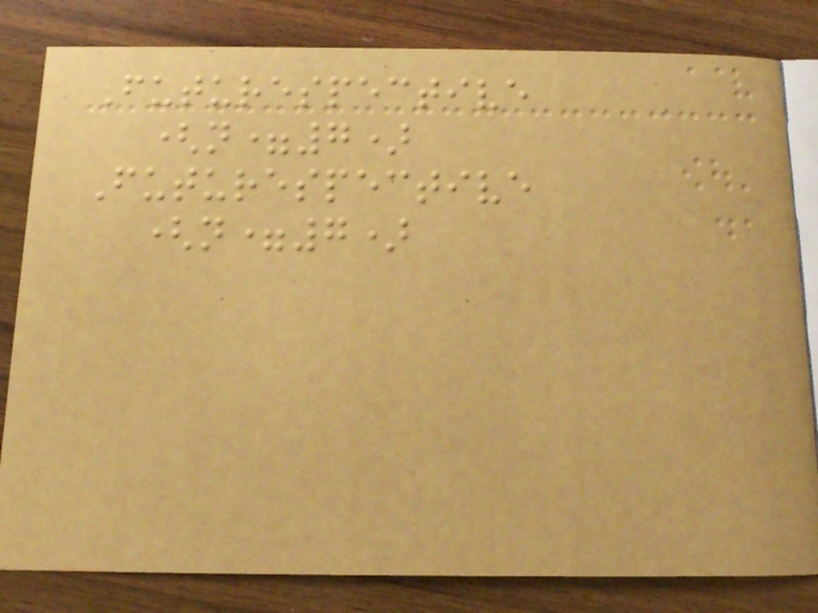Futurespective
(n=7)
Futurespective
(n=7)
